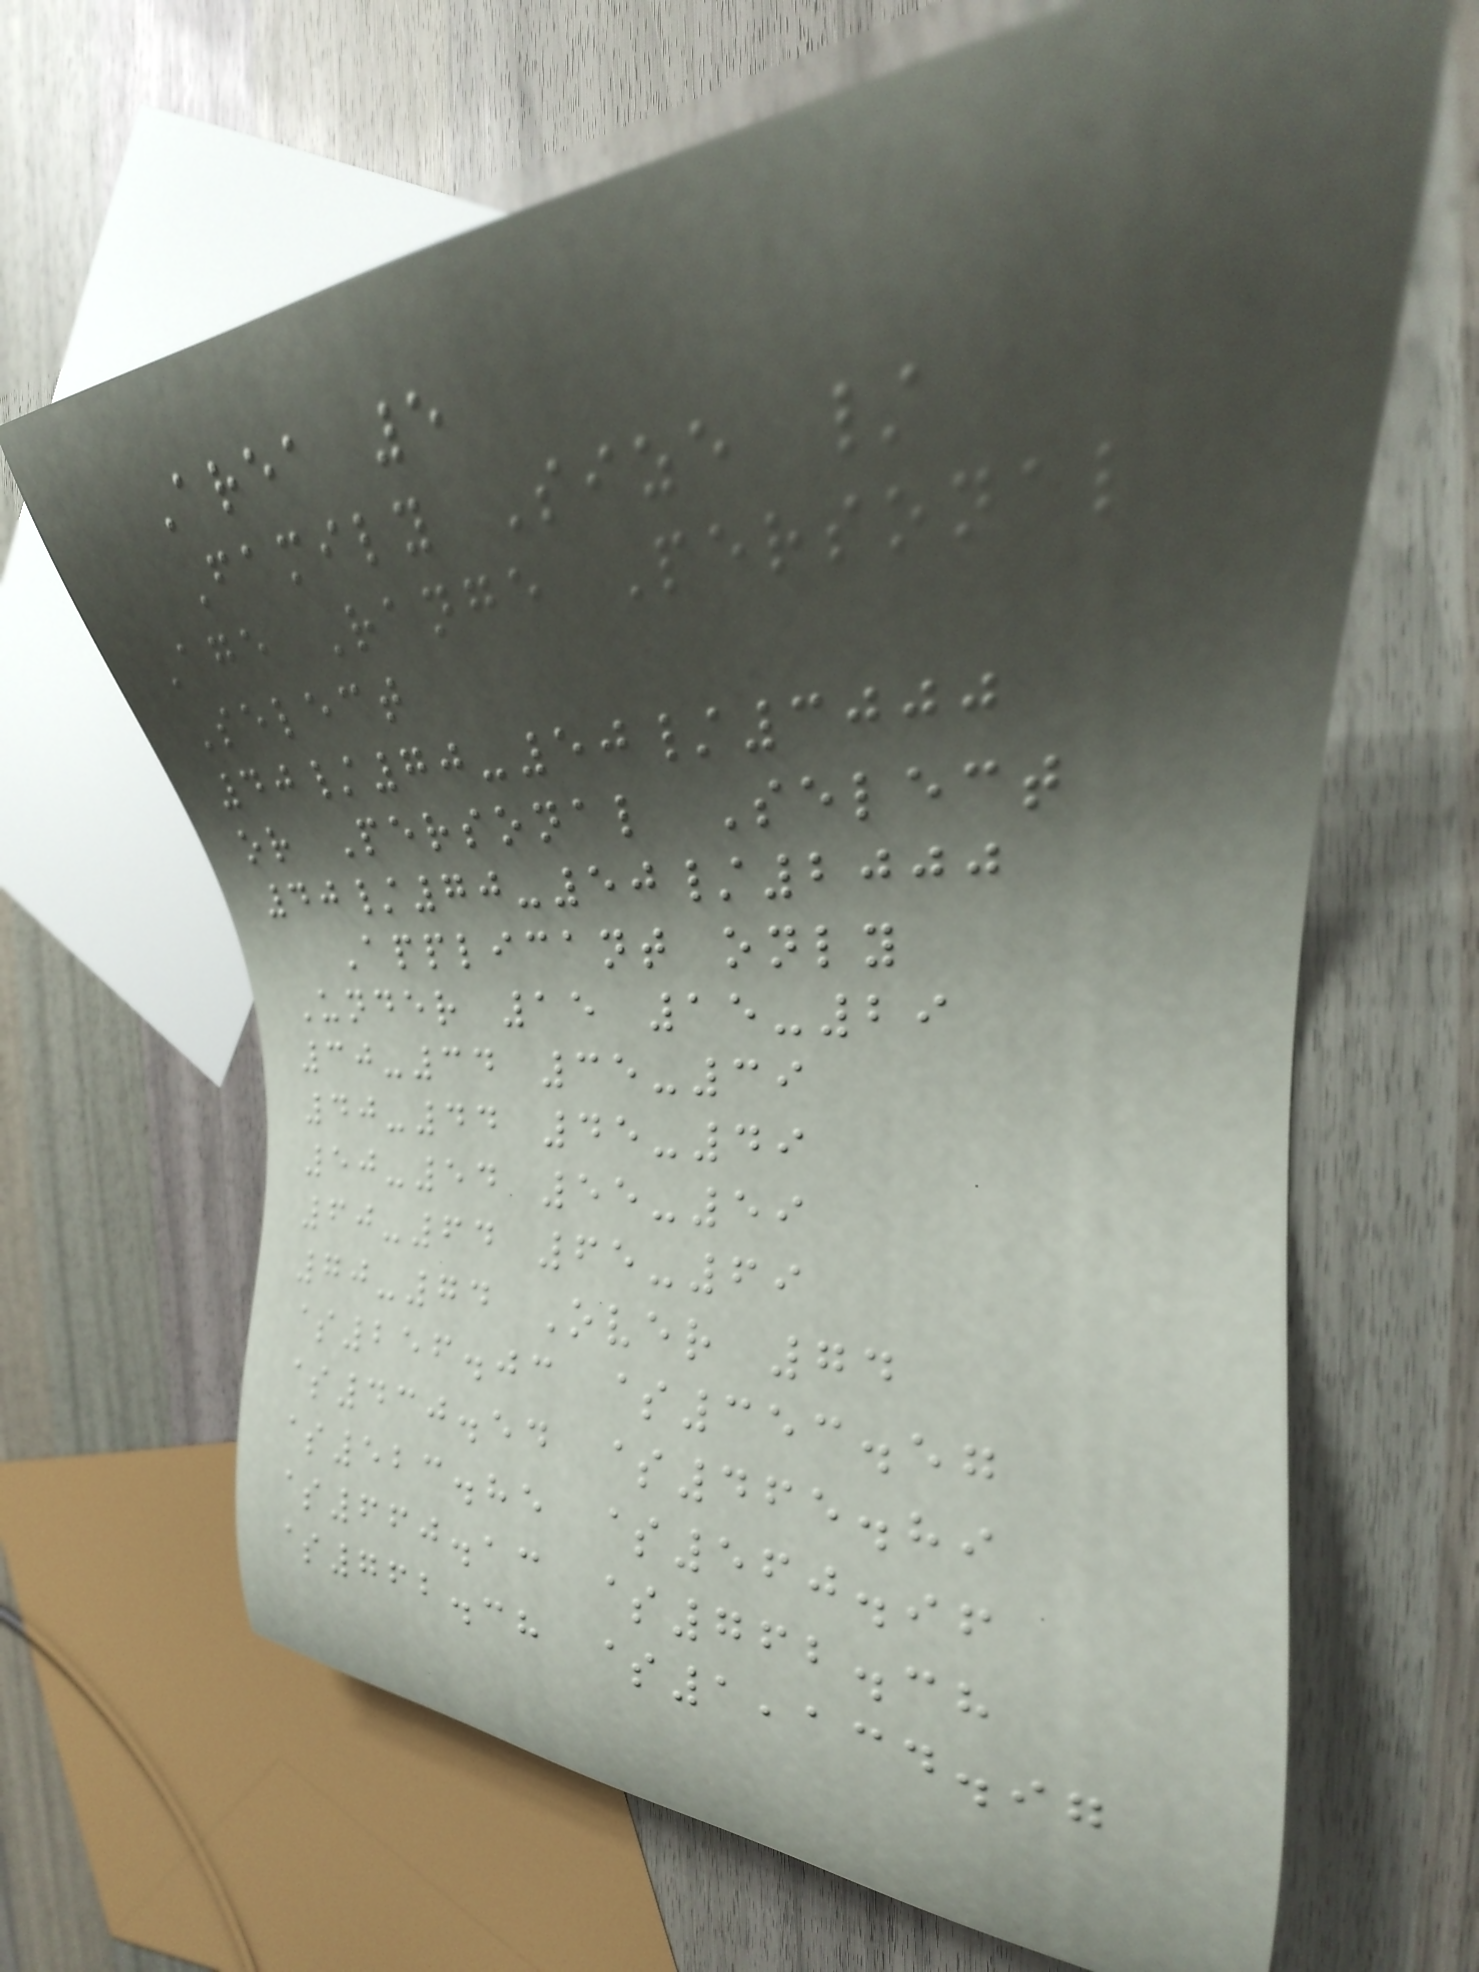Area 5
Family Size /
Age Range Personal
Select
40/70-50/3000
or Personal Select
40/70-50/2000
Applicant only
Under 15 15-29
30-34 35-39
40-44 45-49
50-54 55-59
60-64 65-69
70-74 Over 74
$256.03 $353.57
$430.54 $465.89
$523.85 $560.96
$660.13 $762.38
$762.38 $1,134.97
